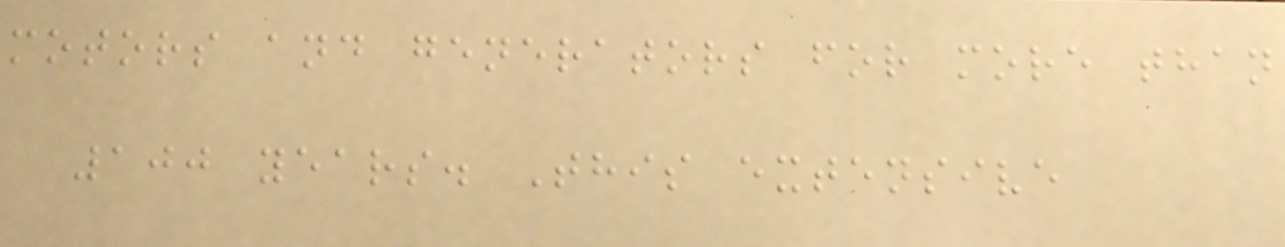motors and generators for more than
100 years. This extensive
